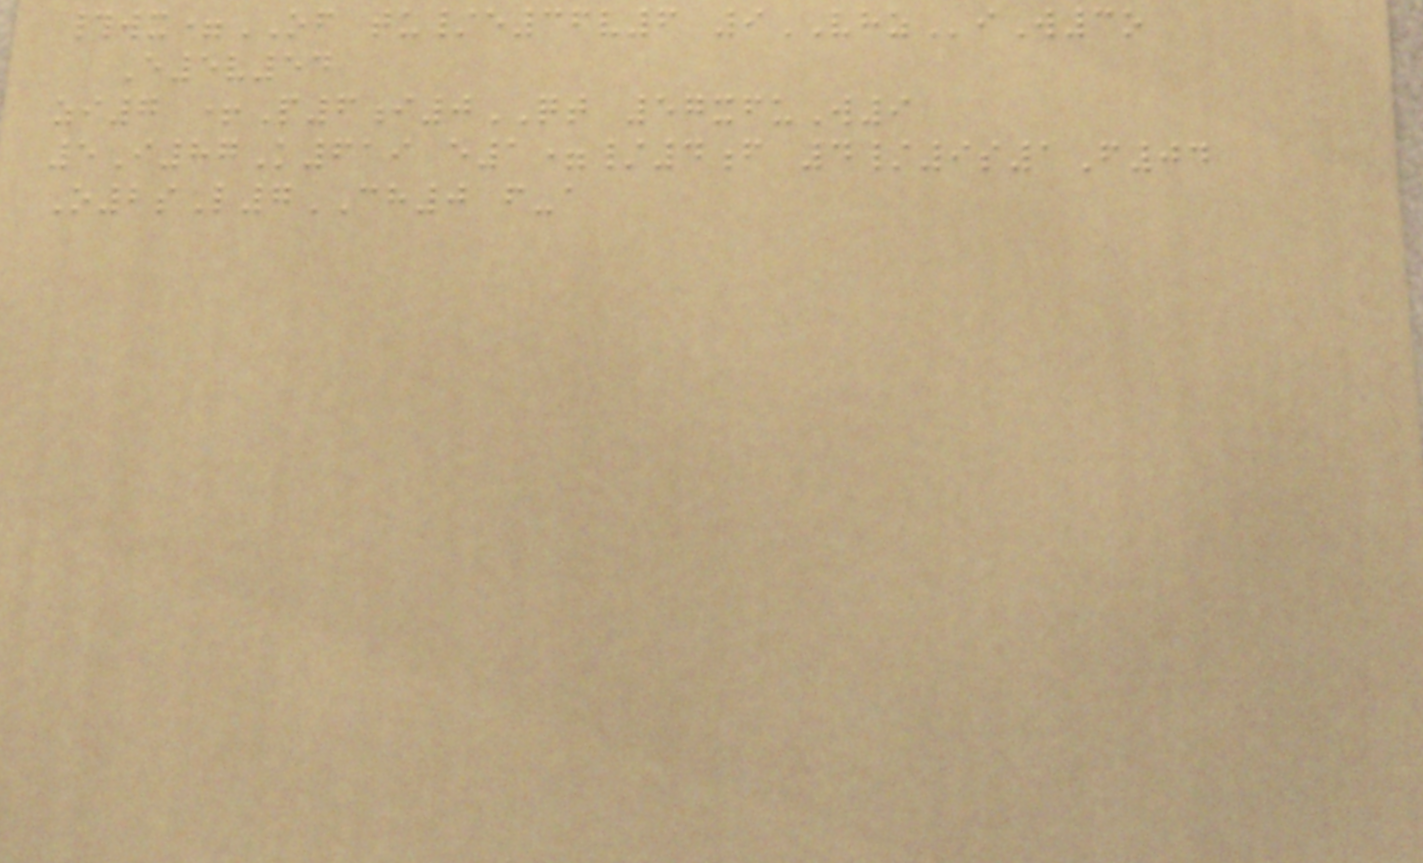#wx=OF tu/e36v6 9VHZiW3o
E5v54
zi7 +P6i0QT 57xfuW9
5I87K619 e1=/4f 4/9s1F04
O2sL7CH0 f-a
